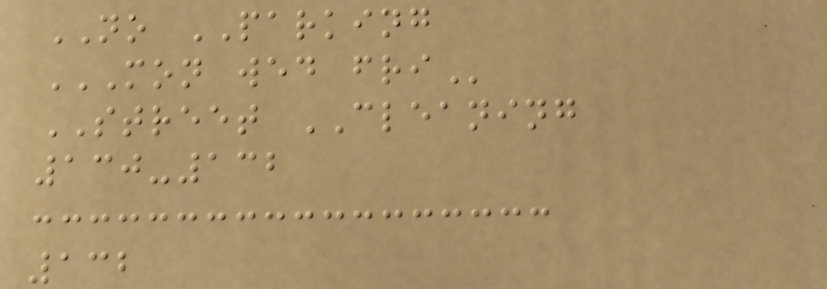NO PARKING
MON WED FRI
STREET CLEANING
130-132
132
